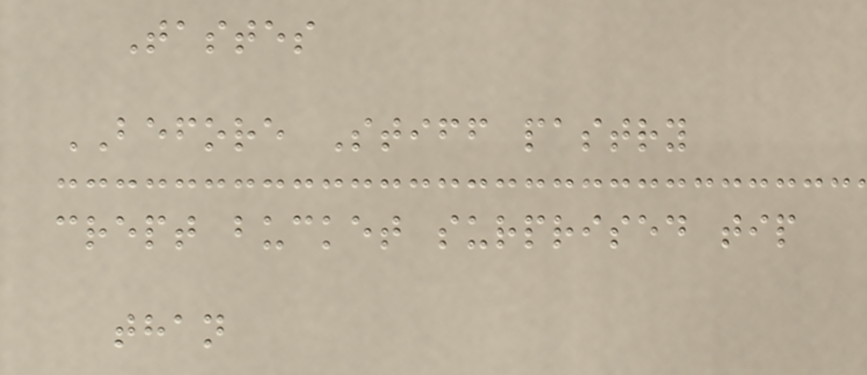Tastes
BEFORE Stiff pastry
crept bucket surprised tip
than
